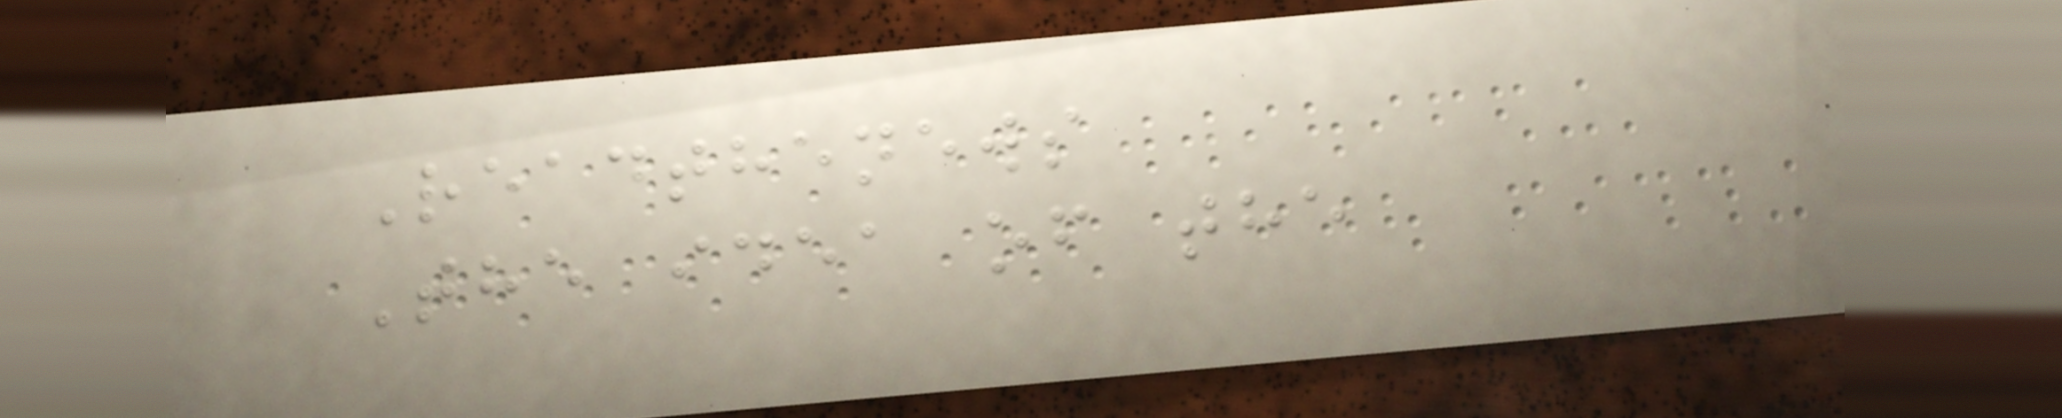Readthenews
The idea of the
